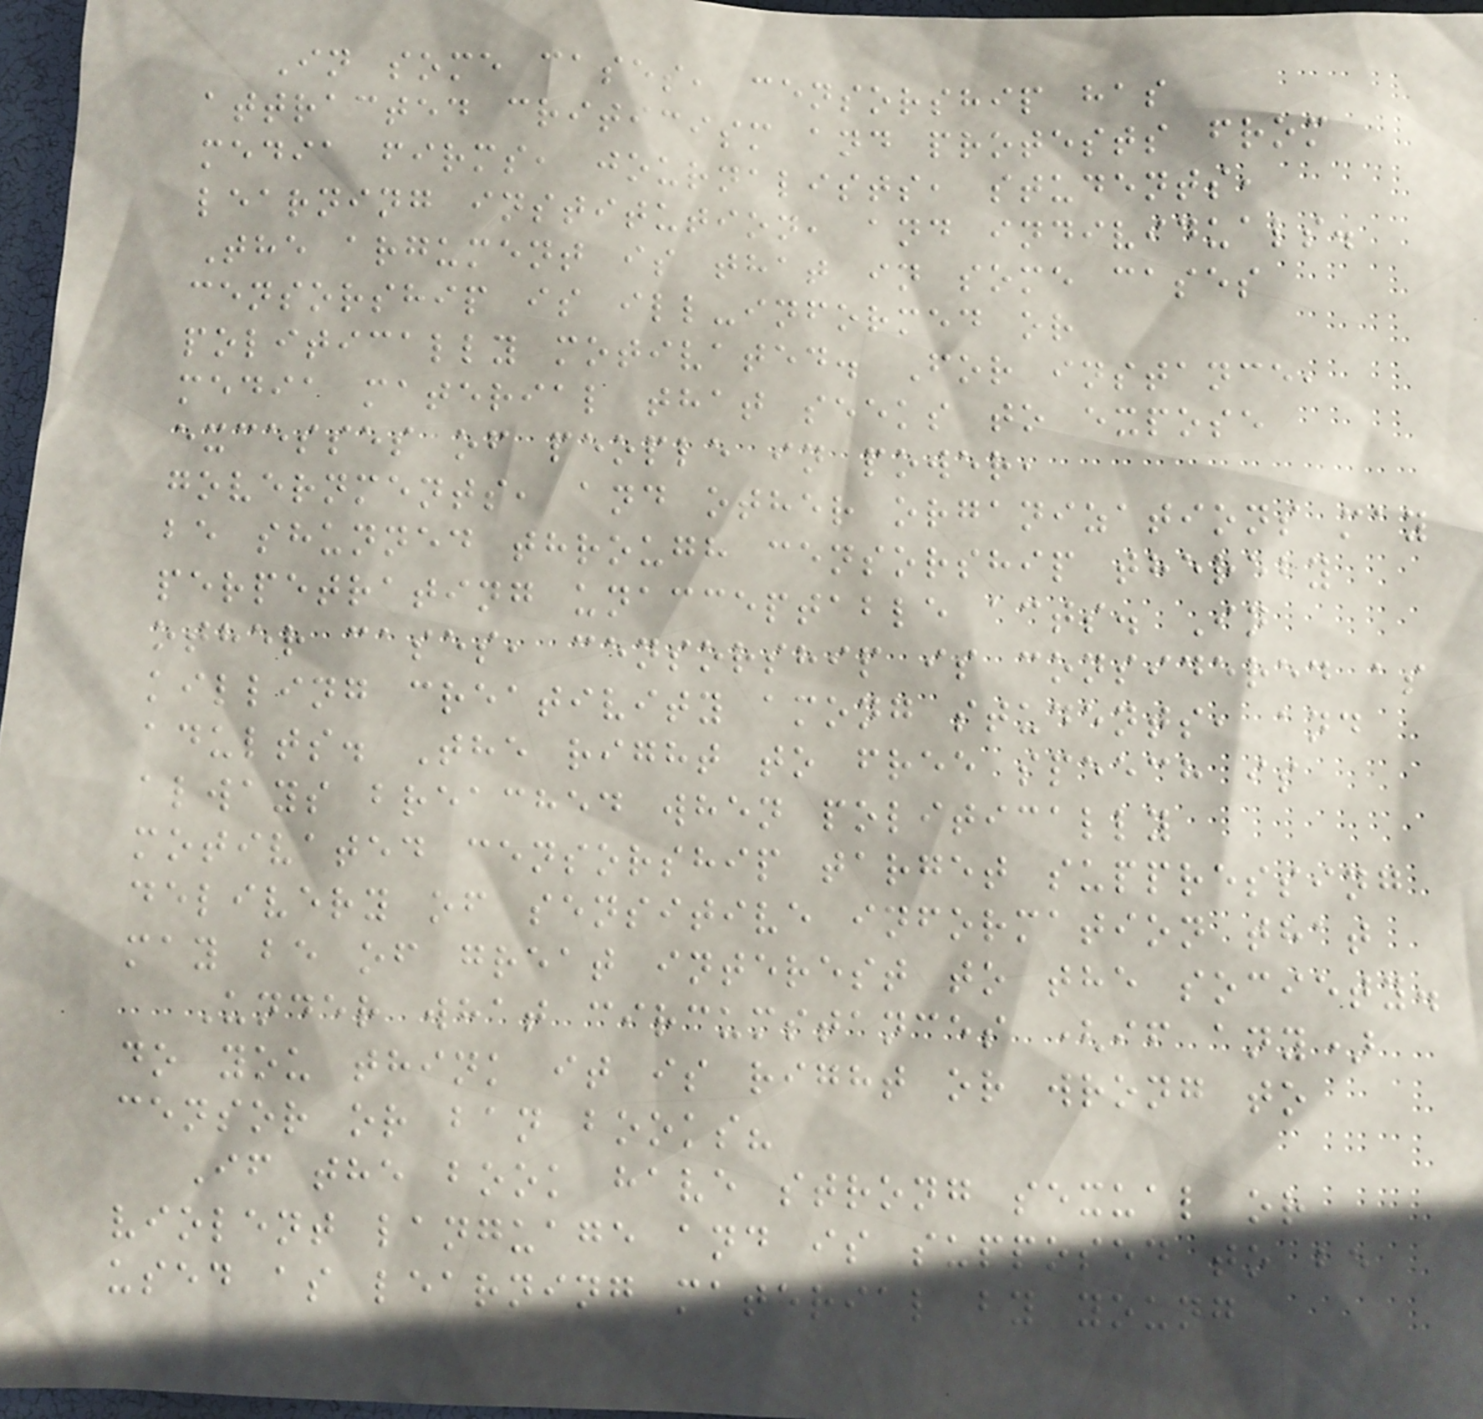In some cases, censorship has
attracted criticism and protests from
media firms, journalists, students,
learning institution, and individuals.
The argument is that in some cases
censorship is ill-informed or
politically motivated. For instance,
media material that seeks to expose
excesses of people in power,
governments, and other organizations may
be shunned through censorship thereby
perpetrating unacceptable acts. In
other cases, censorship is considered as
killing creativity among students, and
adults. The right to free speech is
always breached when politically
motivated censorship target suppressing
delivery of sensitive information that
may be of great interest to the society.
Under what circumstances (if any)
do you think it is right or wrong to
censor or ban books?
If the book have strong sexual or
violent language and is supposed to be
used as learning material by young
